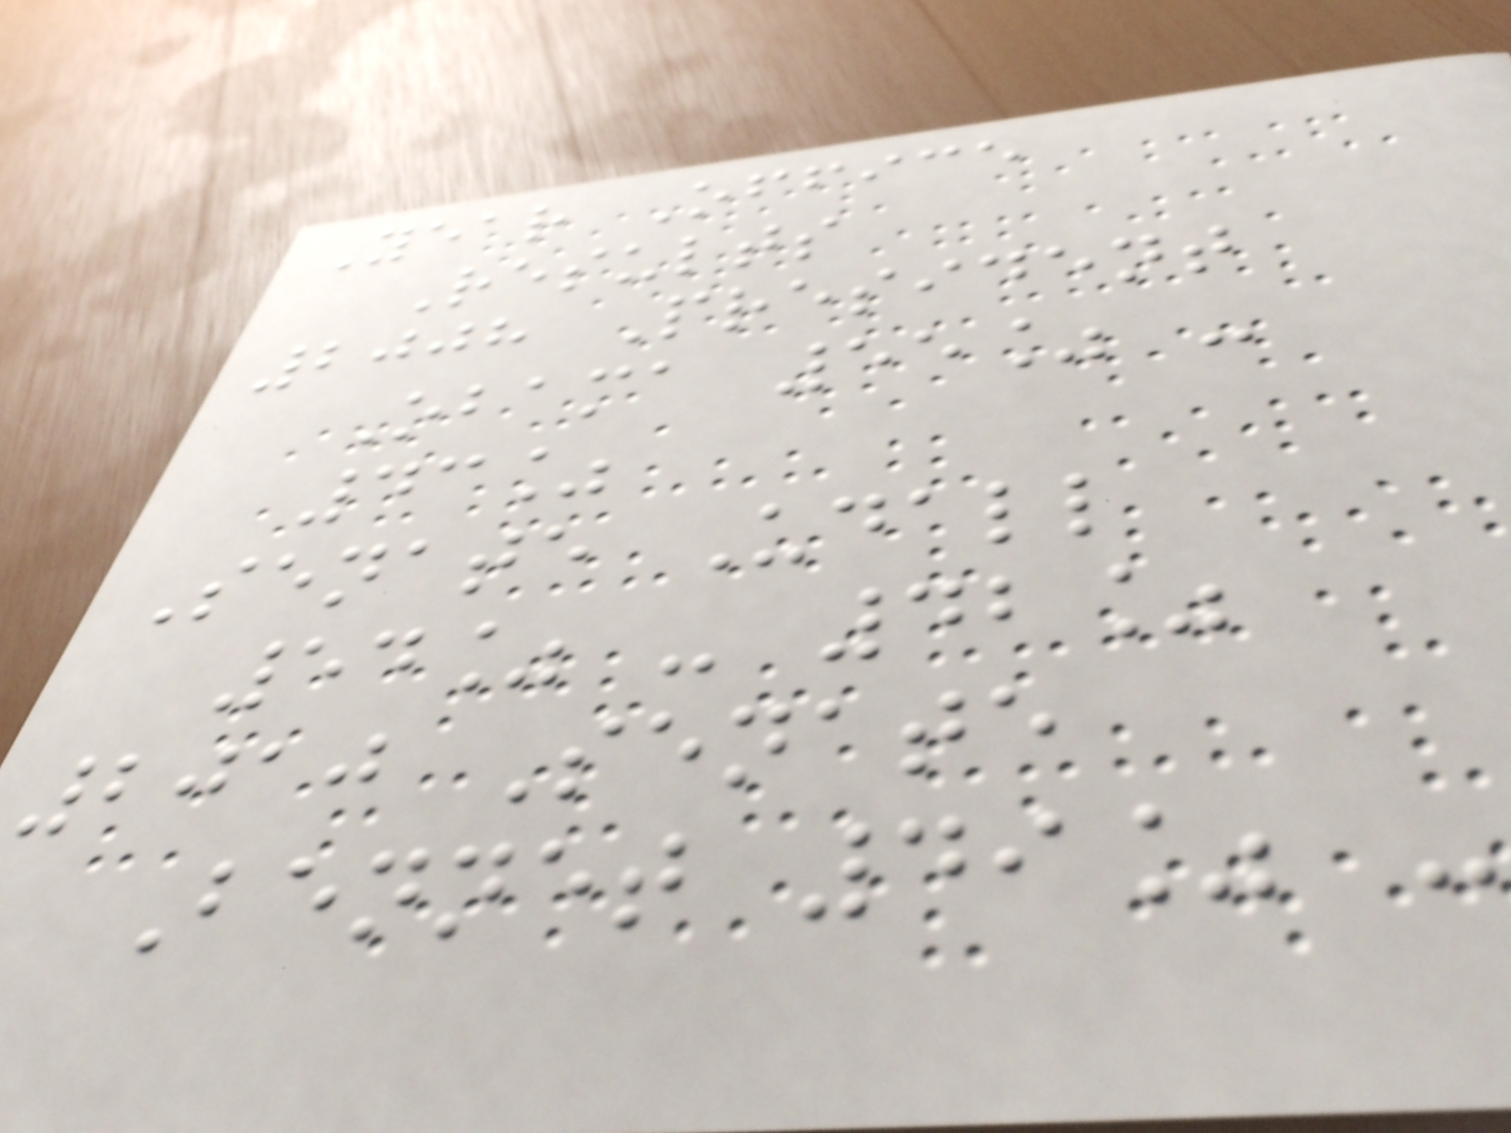Year Office
Results
2008 President
Obama 55% -
43%
Senate Udall
54% - 42%
2010 Senate
Bennet 49% -
